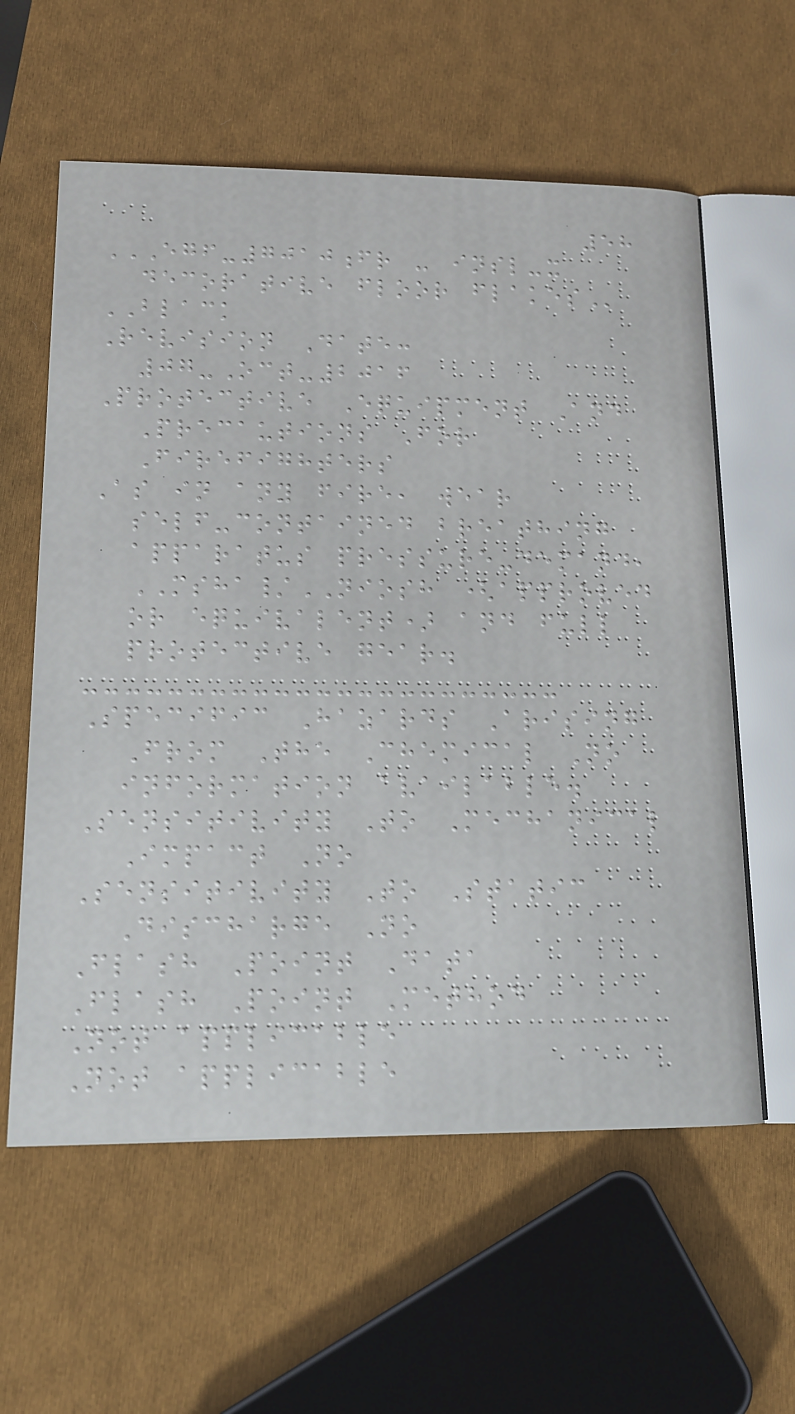58
EGF-7010FR - INSL-X
DECORATIVE FLOOR FLAKES
BLACK
Revision Date:
07-Oct-2016
Protective Equipment And
Precautions For
Firefighters
As in any fire, wear
self-contained breathing
apparatus pressure-demand,
MSHA/NIOSH (approved
or equivalent) and full
protective gear.
Specific Hazards Arising
From The Chemical No
information available.
Sensitivity To Mechanical
Impact No
Sensitivity To Static
Discharge No
Flash Point Data
Flash Point Method
Not applicable
Not applicable
